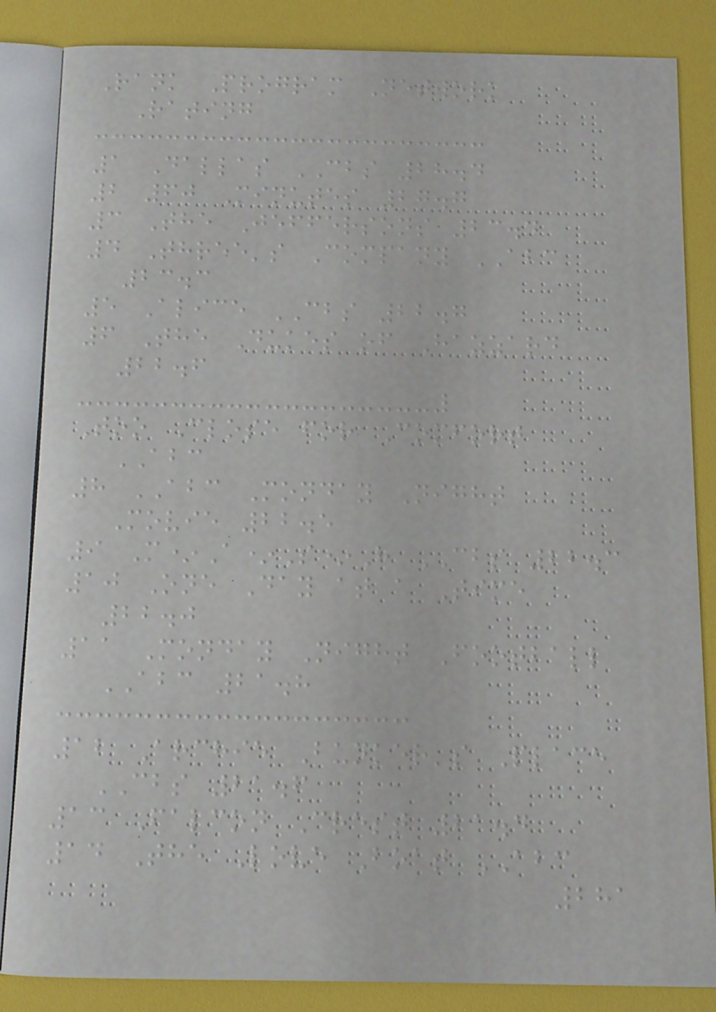Rank Program Network
Rating
1 Dallas CBS 28.4
2 60 Minutes 27.7
3 The Jeffersons 23.4
4 Three's Company ABC
23.3
5 Alice CBS 22.7
6 The Dukes of Hazzard
22.6
Too Close for Comfort
ABC
8 ABC Monday Night
Movie 22.5
9 M*A*S*H CBS 22.3
10 One Day at a Time
22.0
11 Monday Night Football
ABC 21.8
12 Archie Bunker's Place
CBS 21.6
13 Falcon Crest 21.4
14 The Love Boat ABC
281
